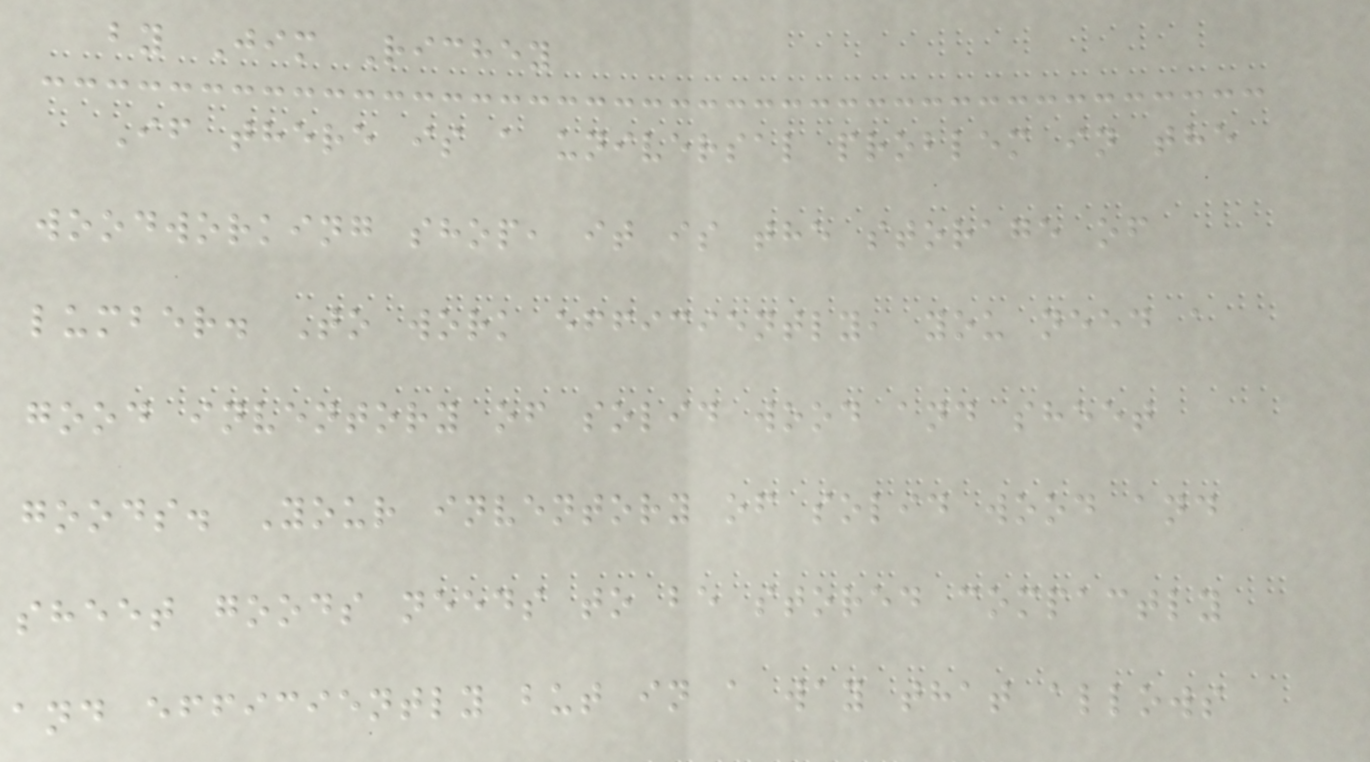by Jim Richey
If there is a universal problem in the
woodworking shop, it is the storage of
lumber. To work efficiently, you need a
good inventory of solid wood and sheet
goods. Your inventory of solid wood and
sheet goods needs to be stored compactly
and efficiently but in a way that allows
